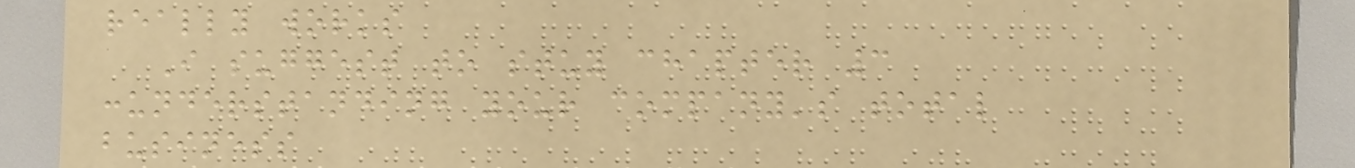really works
I suggest to stuy chapter 3
:understanding your company's total
business
